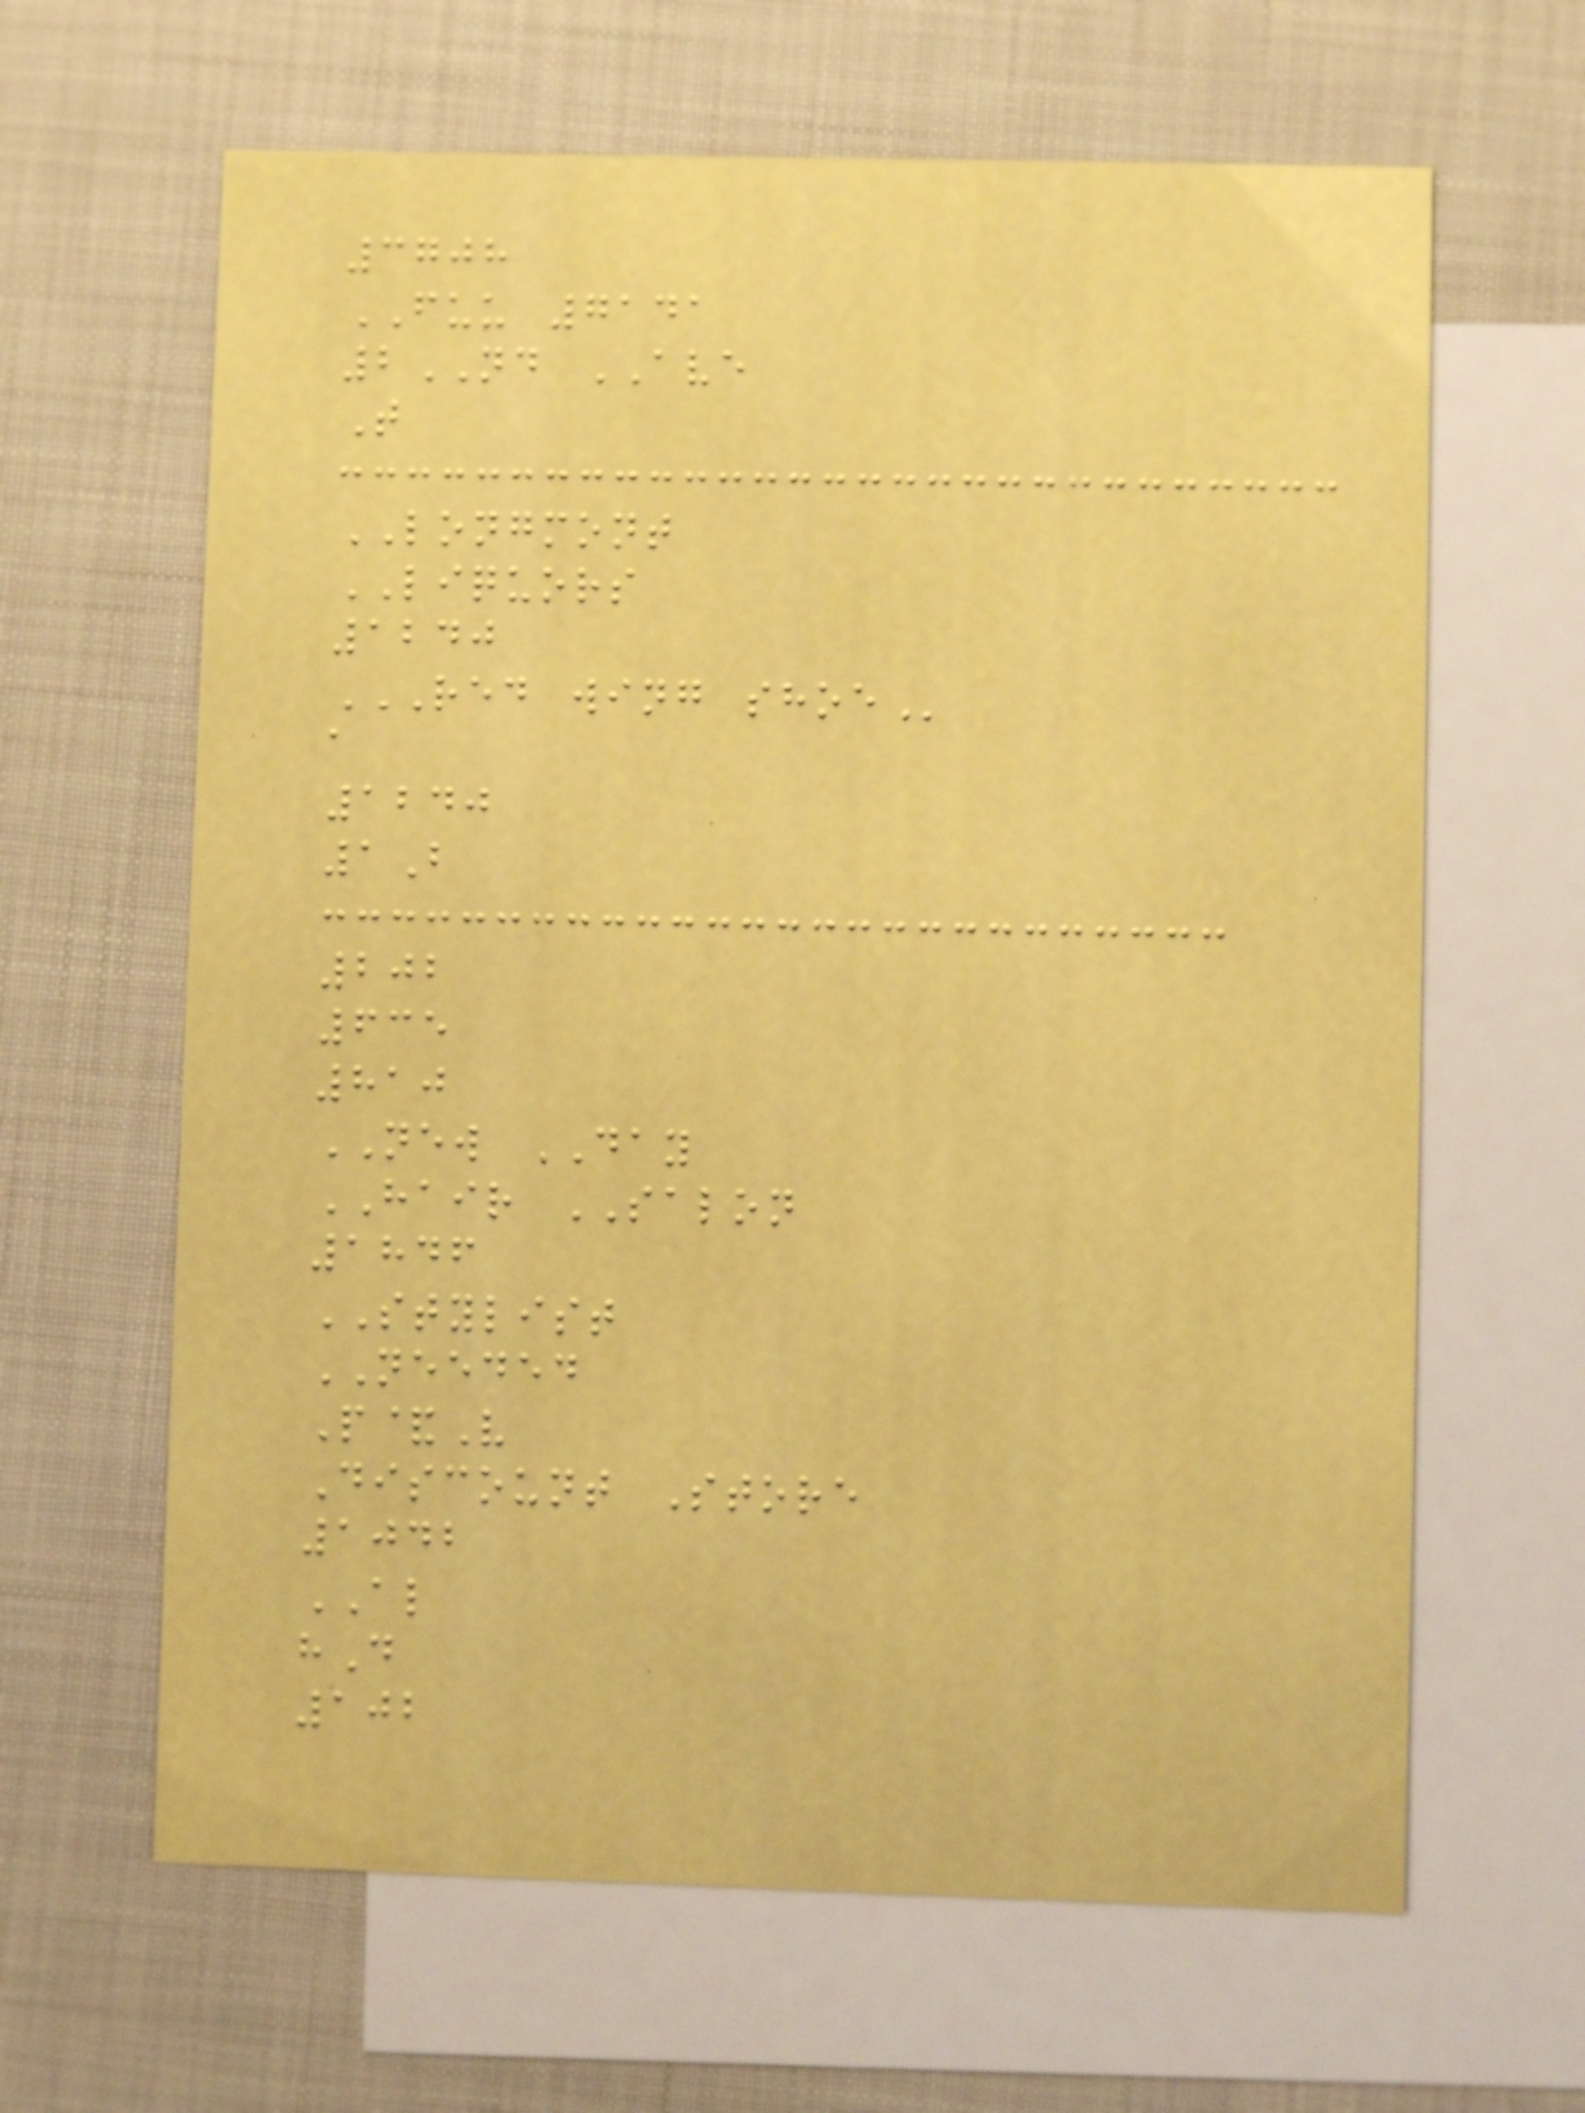3708
FUU 7141
2ND AVE
T
LONGMONT
LIQUORS
1240
RED WING SHOE
a
1240
1B
202
635
810
NEW DAY
HAIR SALON
1846
STYLIST
NEEDED
P&V
Discount Store
1042
AL
hD
102
